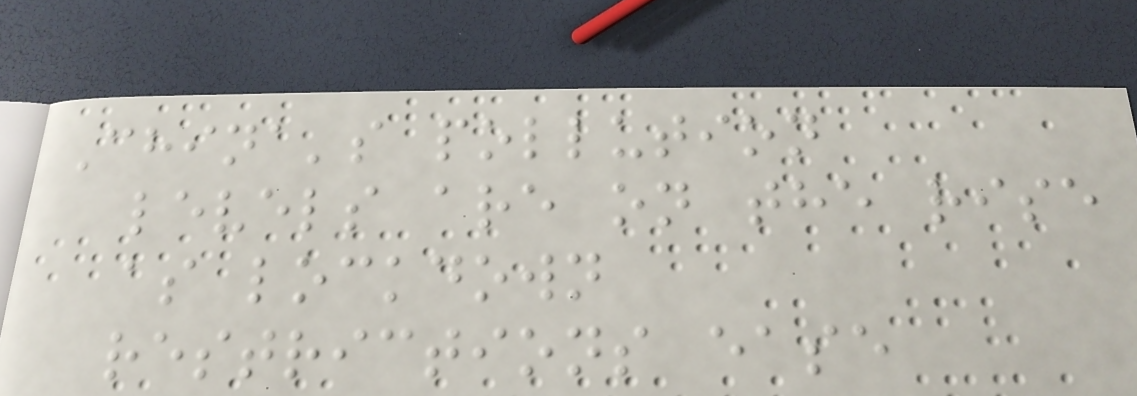China's pollution
levels are on the rise
as lockdown
restrictions ease
